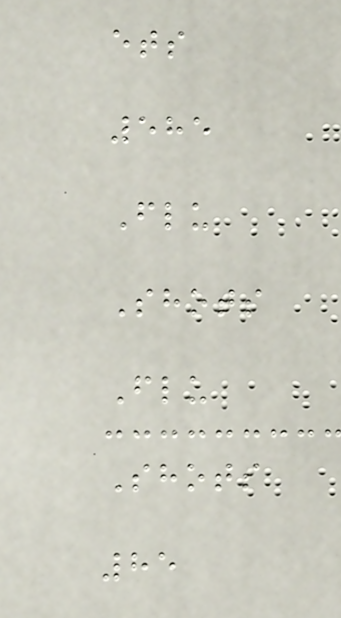ets
585
Flu
Shots
Flu
Shots
85
